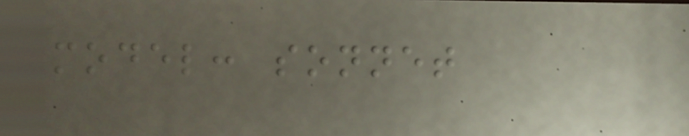model: sonnet
